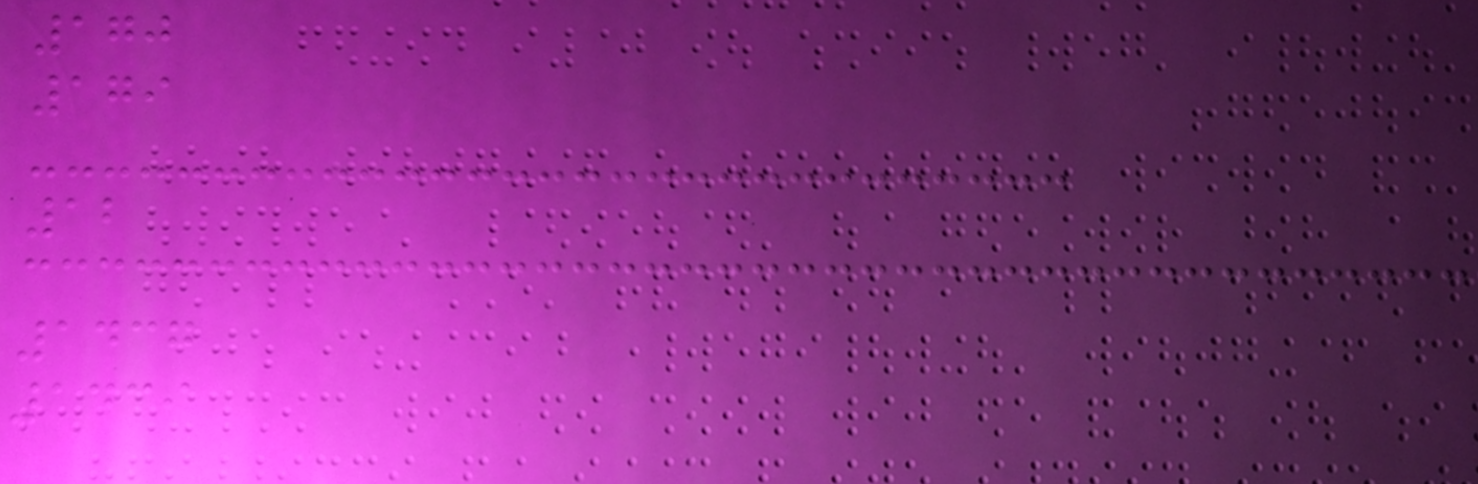170
179
12
1437
1439
